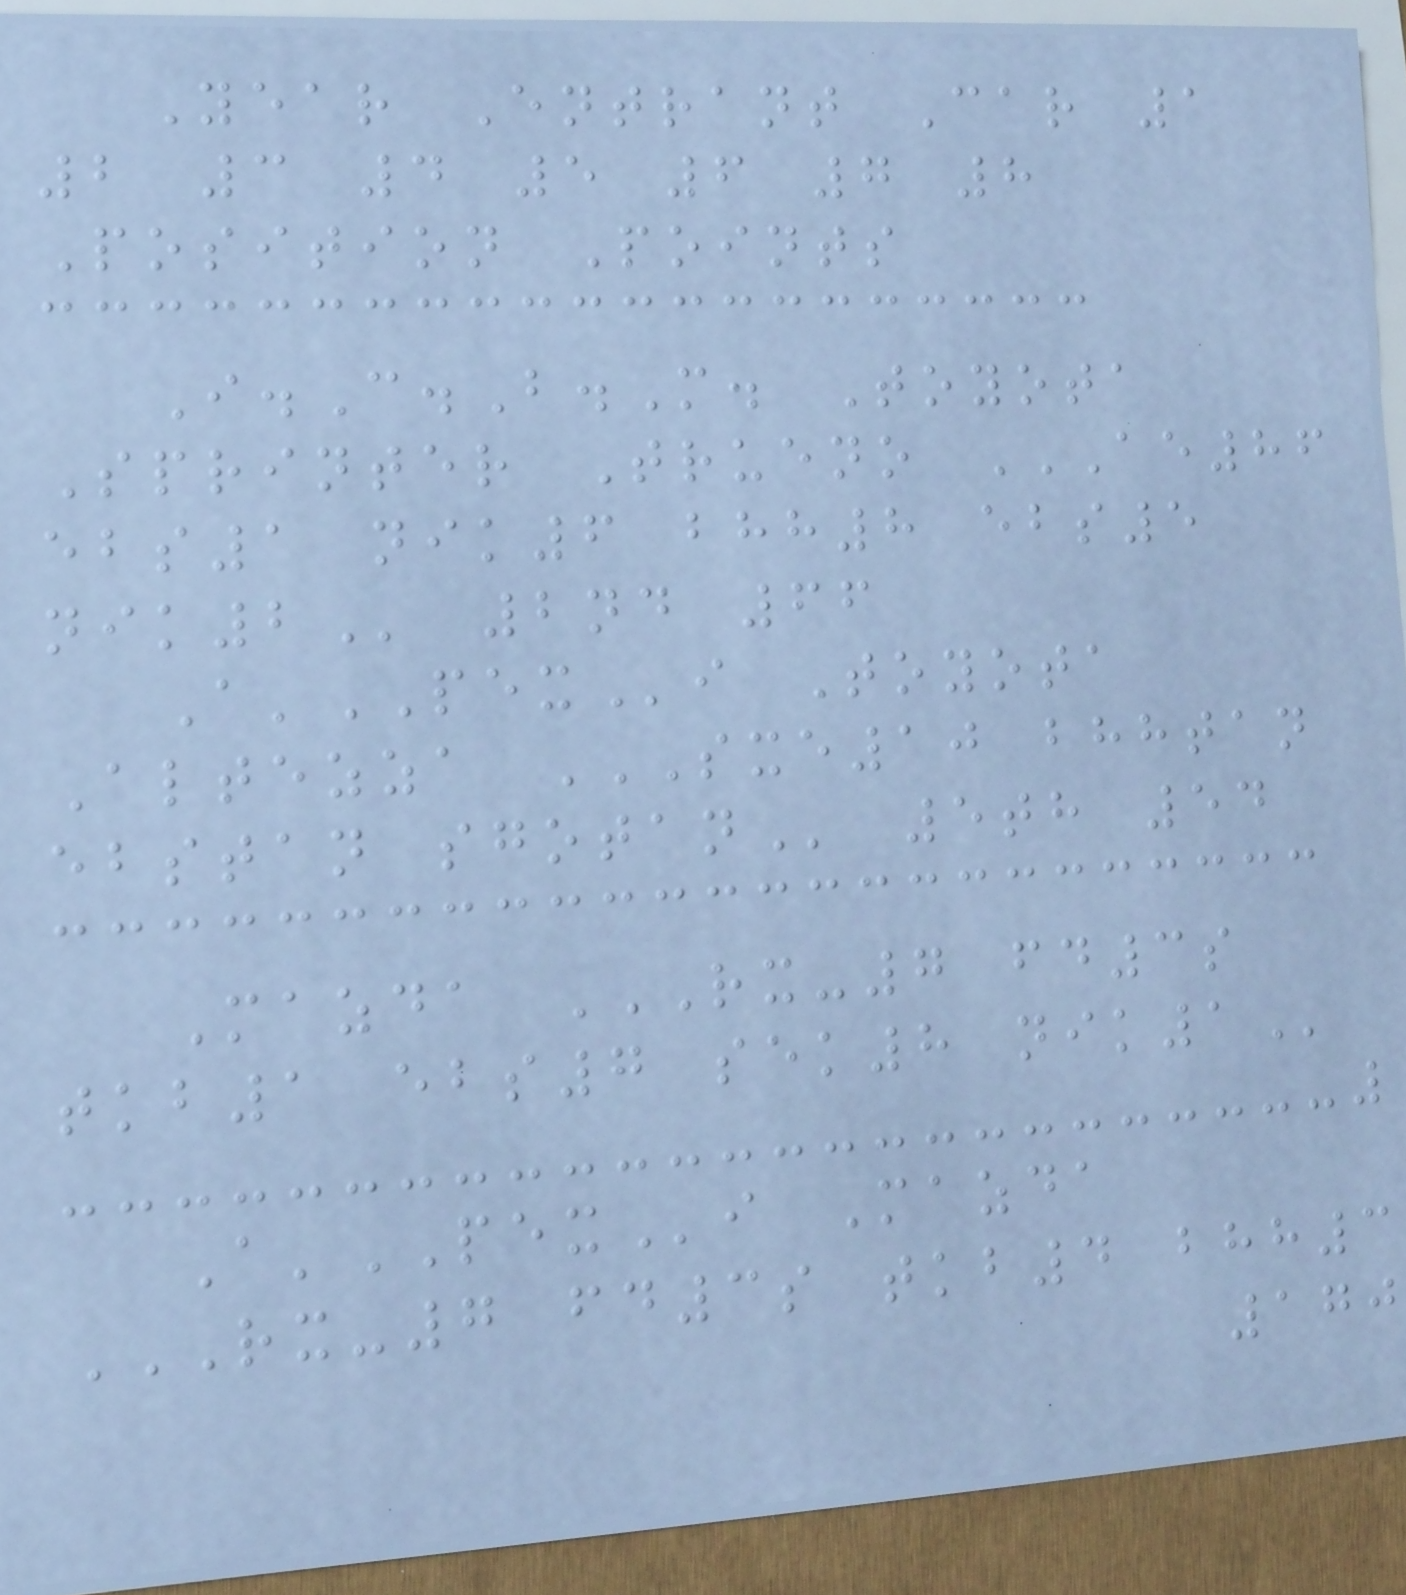Year Entrant Car 1
2 3 4 5 6 7 8
Position Points
I.C.B.M. Toyota
Sprinter Trueno AE86
EBS1 NIK6 BHH8 EBS5
NIK2 2nd 66
A'PEXi Toyota
Altezza SXE10 BHHTAN
EBSTAN SGOTAN 5th 54
Mazda RX-7 FD3S
TKB1 EBS7 SEK8 NIK1
A'PEXi Mazda
RX-7 FD3S TKB4 BHH3
170
